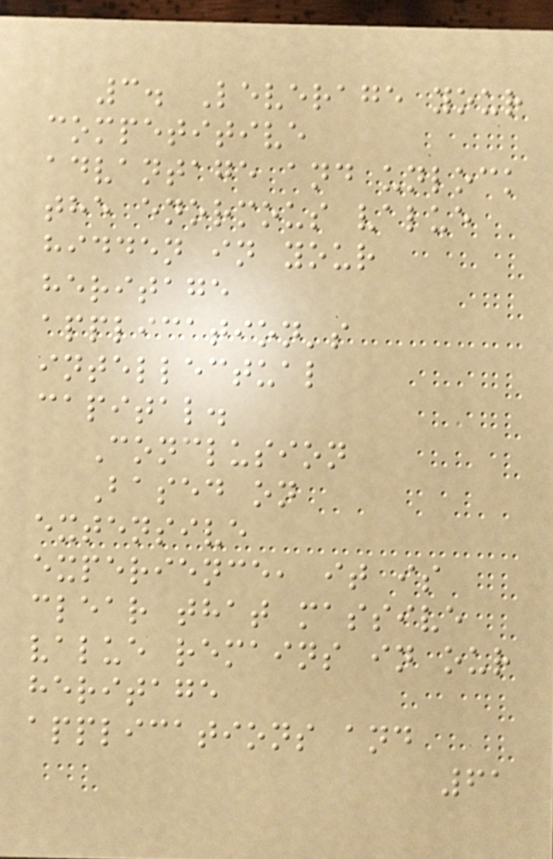3. Leverage your
competitive
advantage and unlock
the enormous value
hidden in your
heritage
application's
intellectual
capital.
Conclusion
Based on
extensive
experience, it is
clear that massive
value remains in our
heritage
applications and
61
